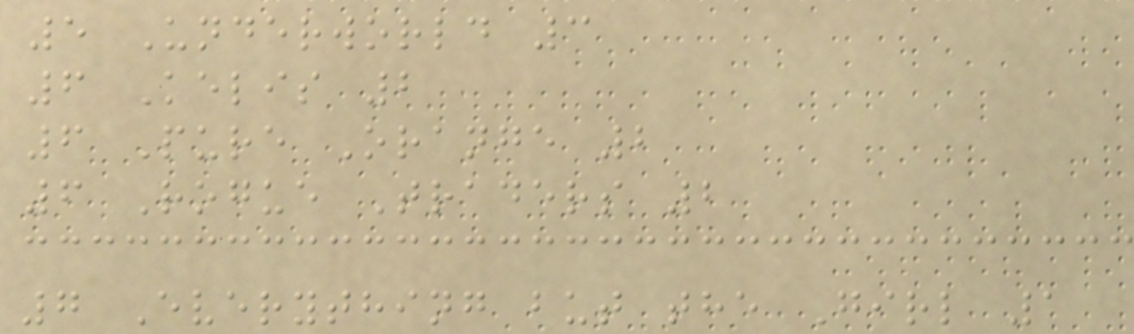5 Underworld 3
6 Kelis 2
6 Pure Orange 2
6 Rogue Traders 2
7 Everything but the Girl 1
